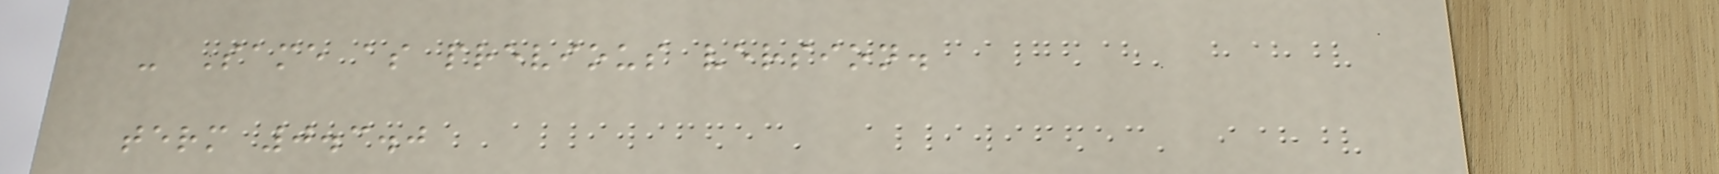- Same as previous version.
term 0.3.0
